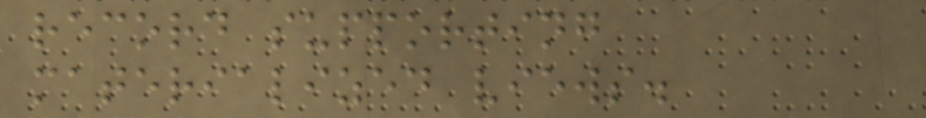record supporting
materialized views.
